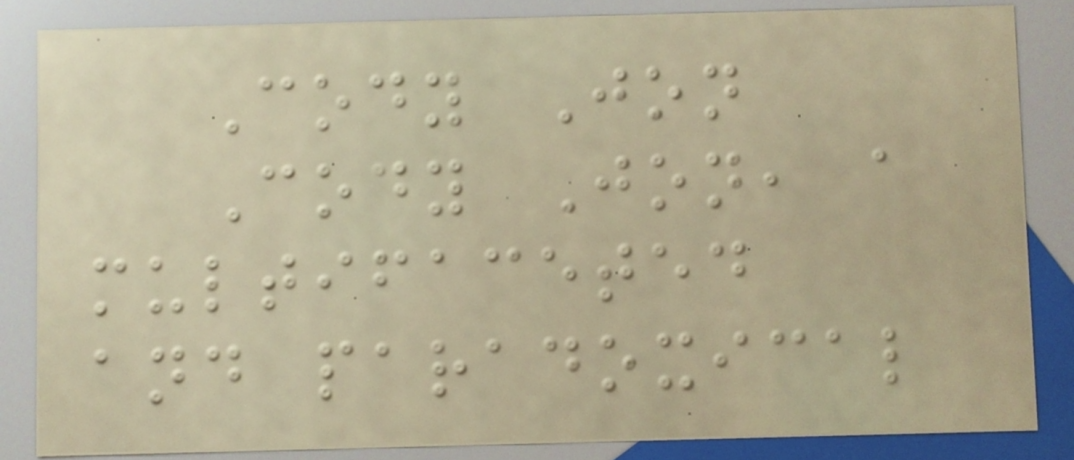Cody Jon
Cody Jon, a
multifaceted
and paradoxical
